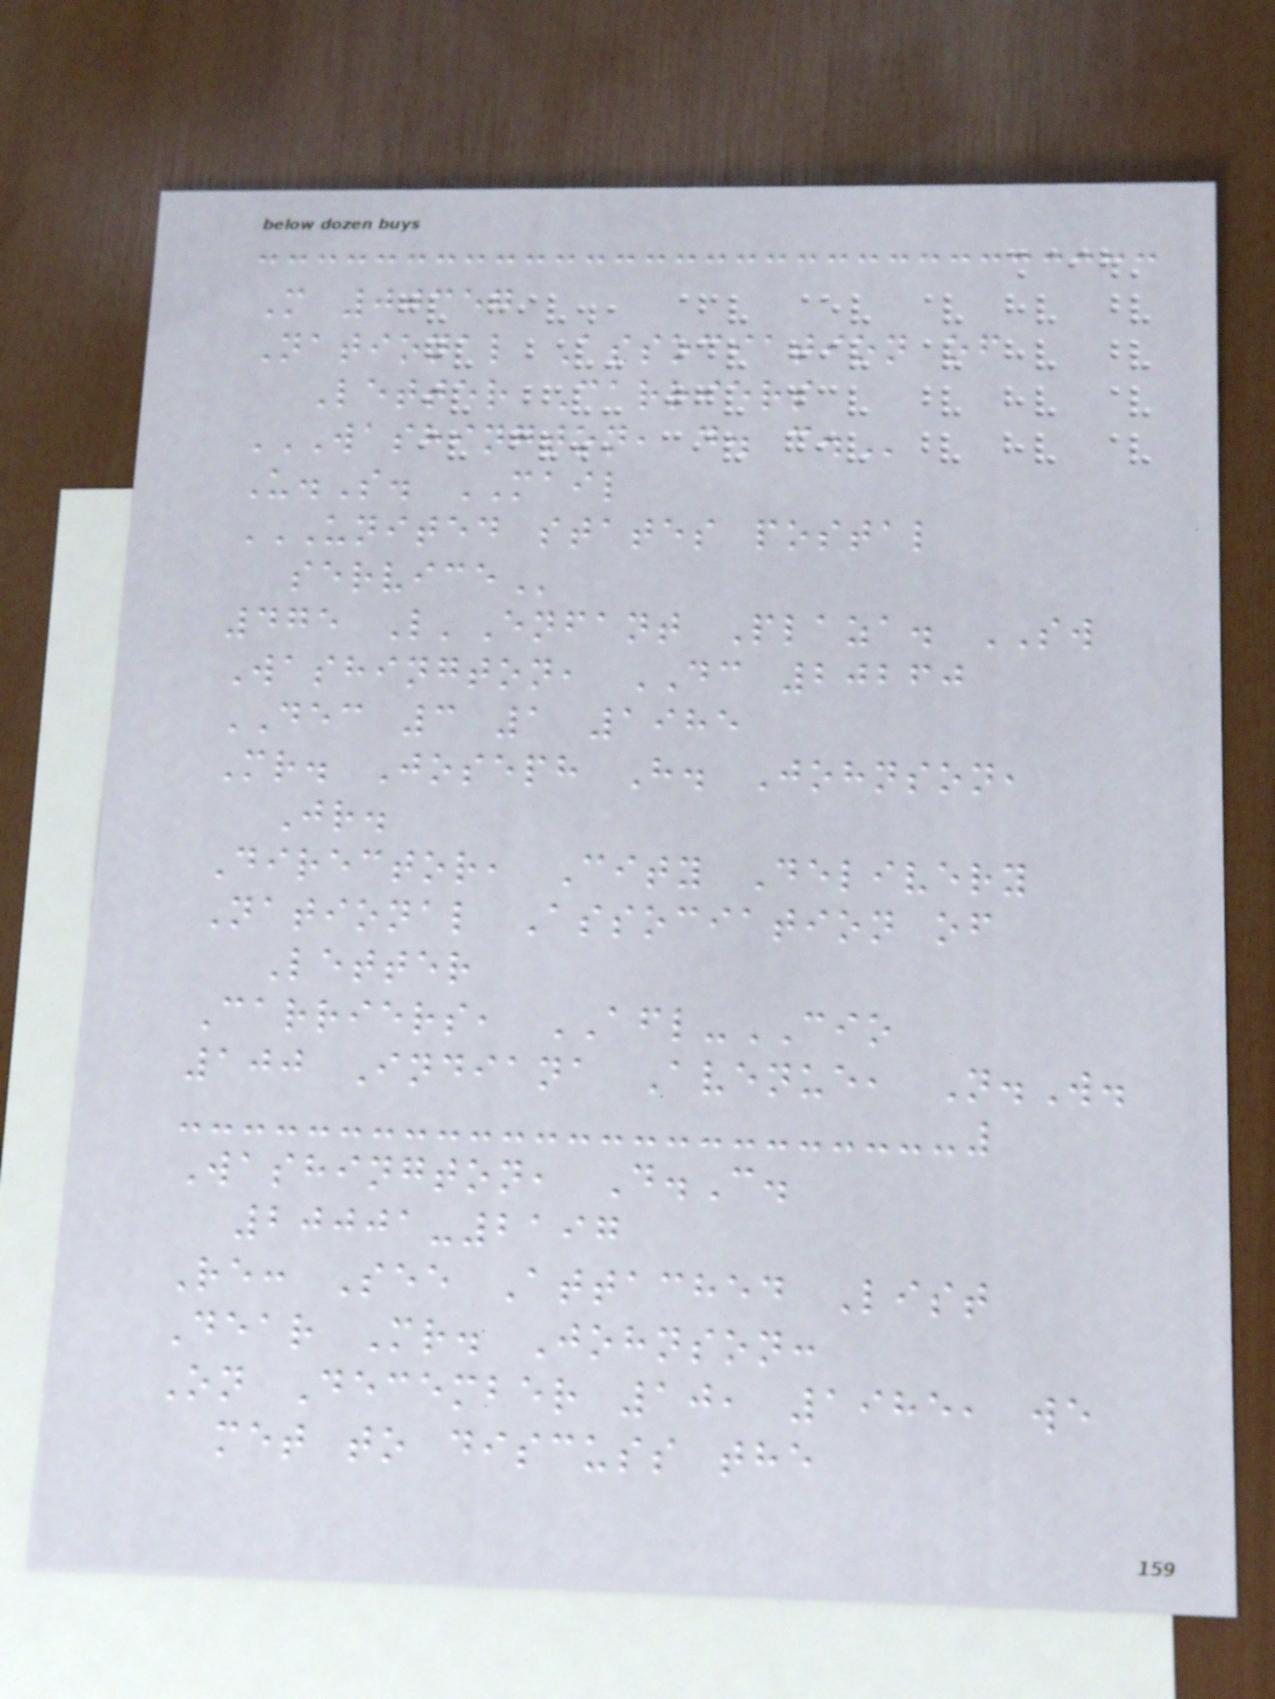M 00357
National Association of
Letter Carriers
WASHINGTON, D. C.
U.S. MAIL
UNITED STATES POSTAL
SERVICE
475 L'Enfant Plaza. SW
Washington, DC 20260
DEC 3 1 1985
Mr. Joseph H. Johnson,
Jr.
Director, City Delivery
National Association of
Letter
Carriers, AFL-CIO
100 Indiana Avenue, N.W.
Washington, D.C.
20001-2197
Re: See Attached List
Dear Mr. Johnson:
On December 10, 1985, we
met to discuss the
